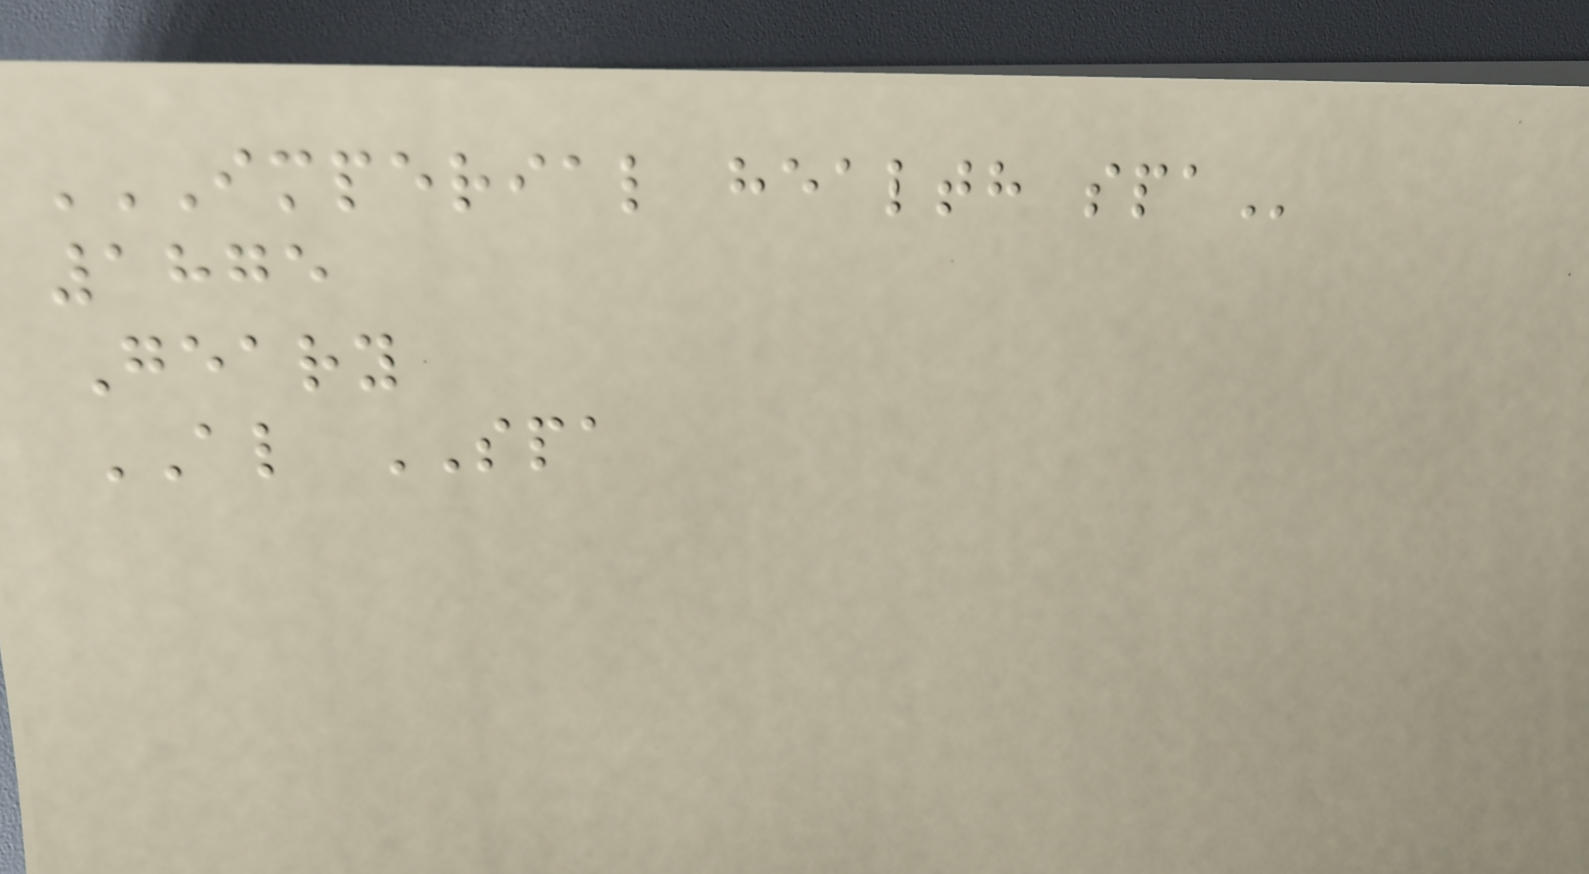IMPERIAL HEALTH SPA
1875
Geary
AL SPA
